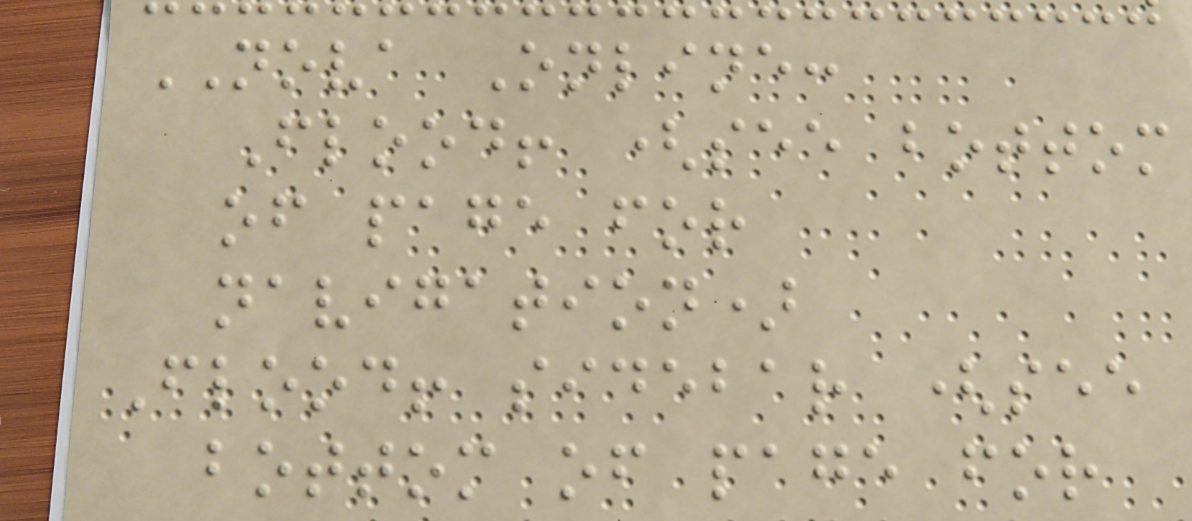NOVA Online:
Flood! (see bottom
of page for
navigation)
Flood! sidebar (see
bottom of page for
